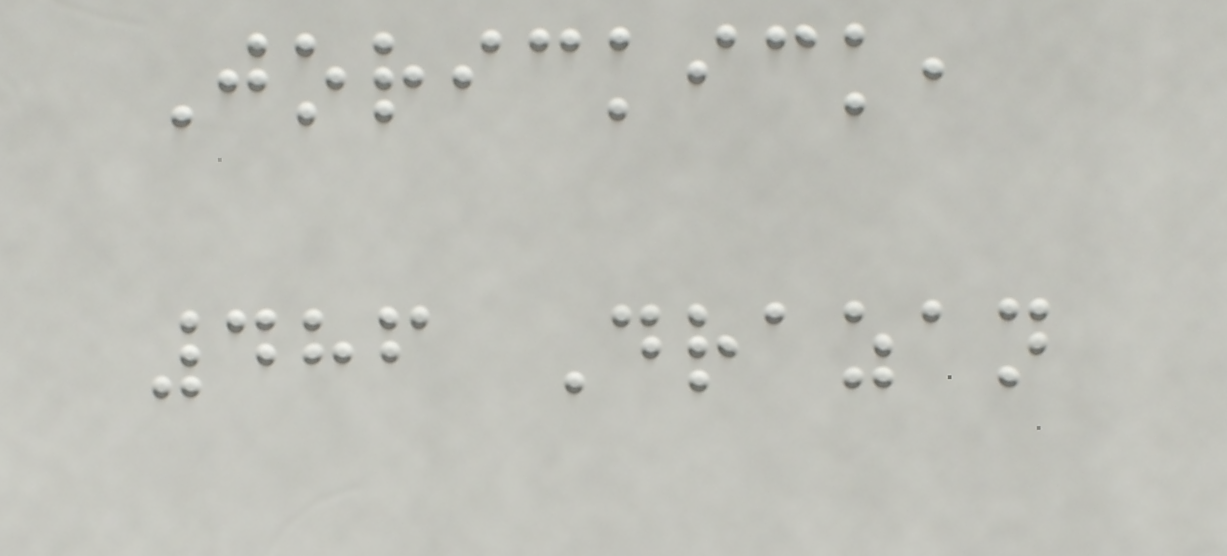Jorickick,
486 Drazan
